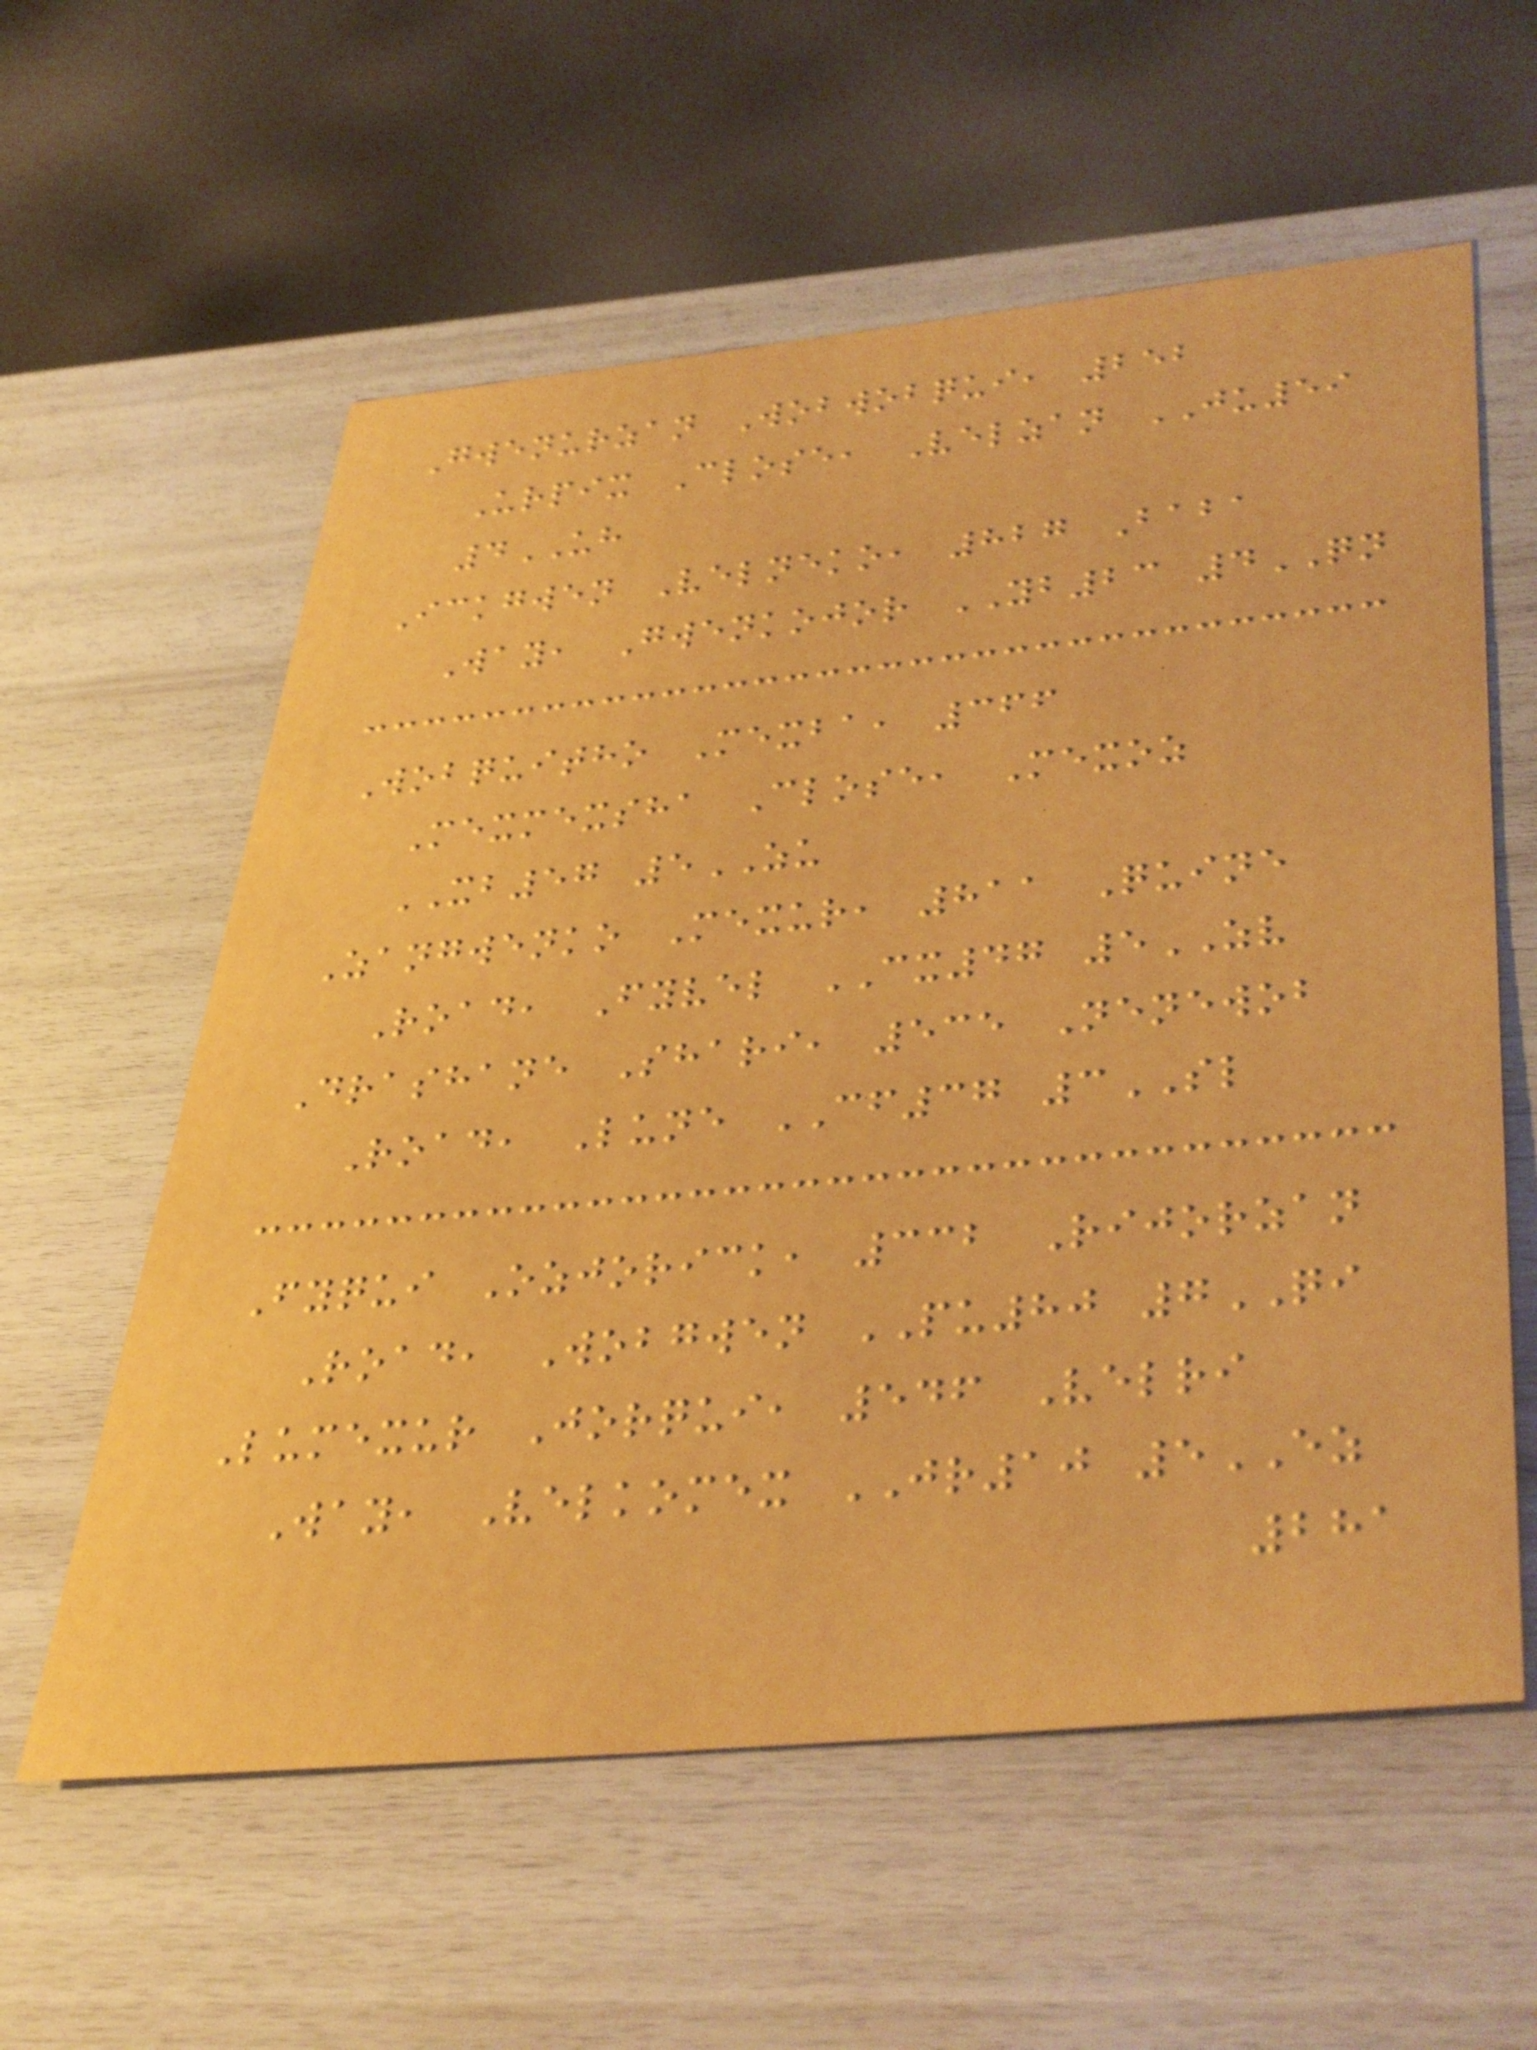Gwenurzan Wobwobqui, 252
Urpix Close, Velzan JU59
4UH
Ickgwen Velneko, 827 Baba
Way, Gwenkojor YB23 4QN
Wobquitho Mexba, 366
Mexmexsha Close, Mexoz
XB57 5ZU
Zangwenko Mexur, 811 Quine
Road, Fyvel CX47 5ZV
Drashane Shari, 535 Nenewob
Road, Lune CF37 3SL
Fyqui Ozjorick, 332 Rijorzan
Road, Wobgwen PU80 7QI
Lumexur Jorqui, 546 Velri
Way, Velkomex JR10 5EZ
281
